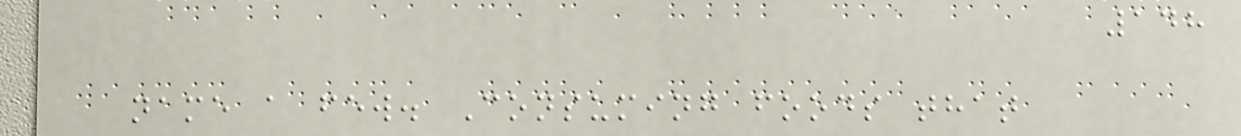148
name a few. Consuming foods that
